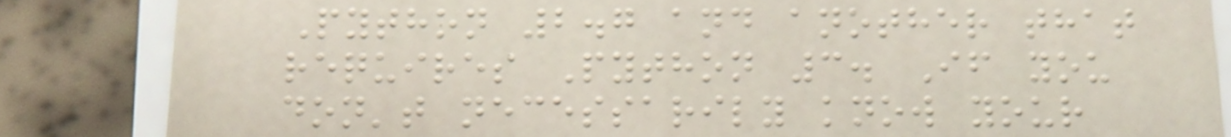Python 2.7 and another that
requires Python 3. If you
don't necessarily know your
